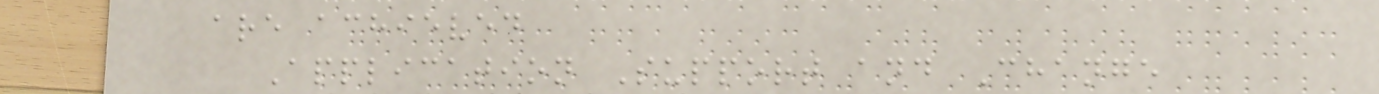are achieved
Application Support and Change
